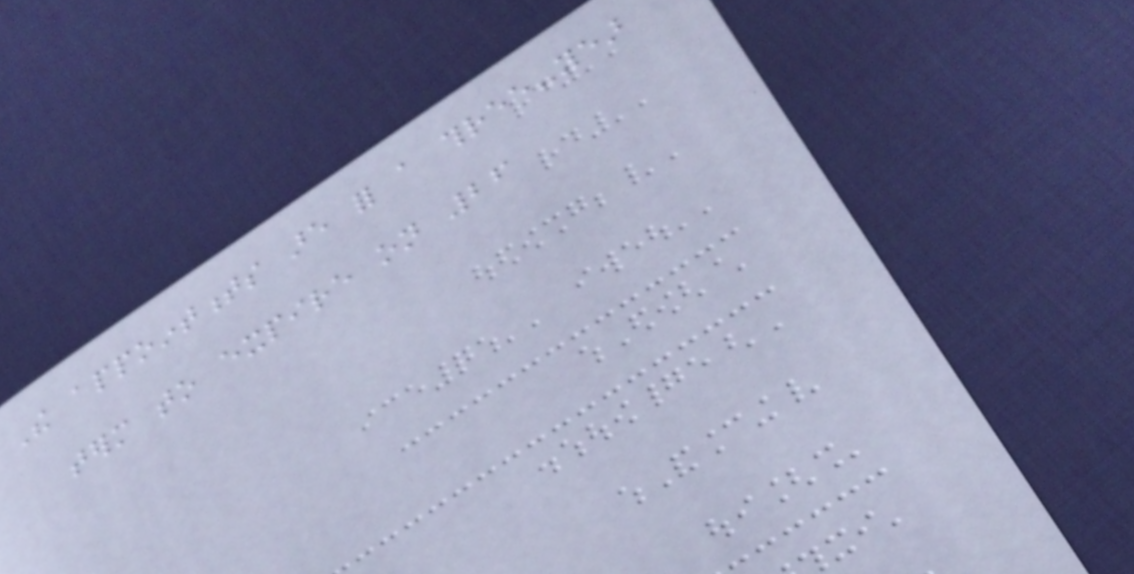The appointments are for a three-year
term to expire on 26
